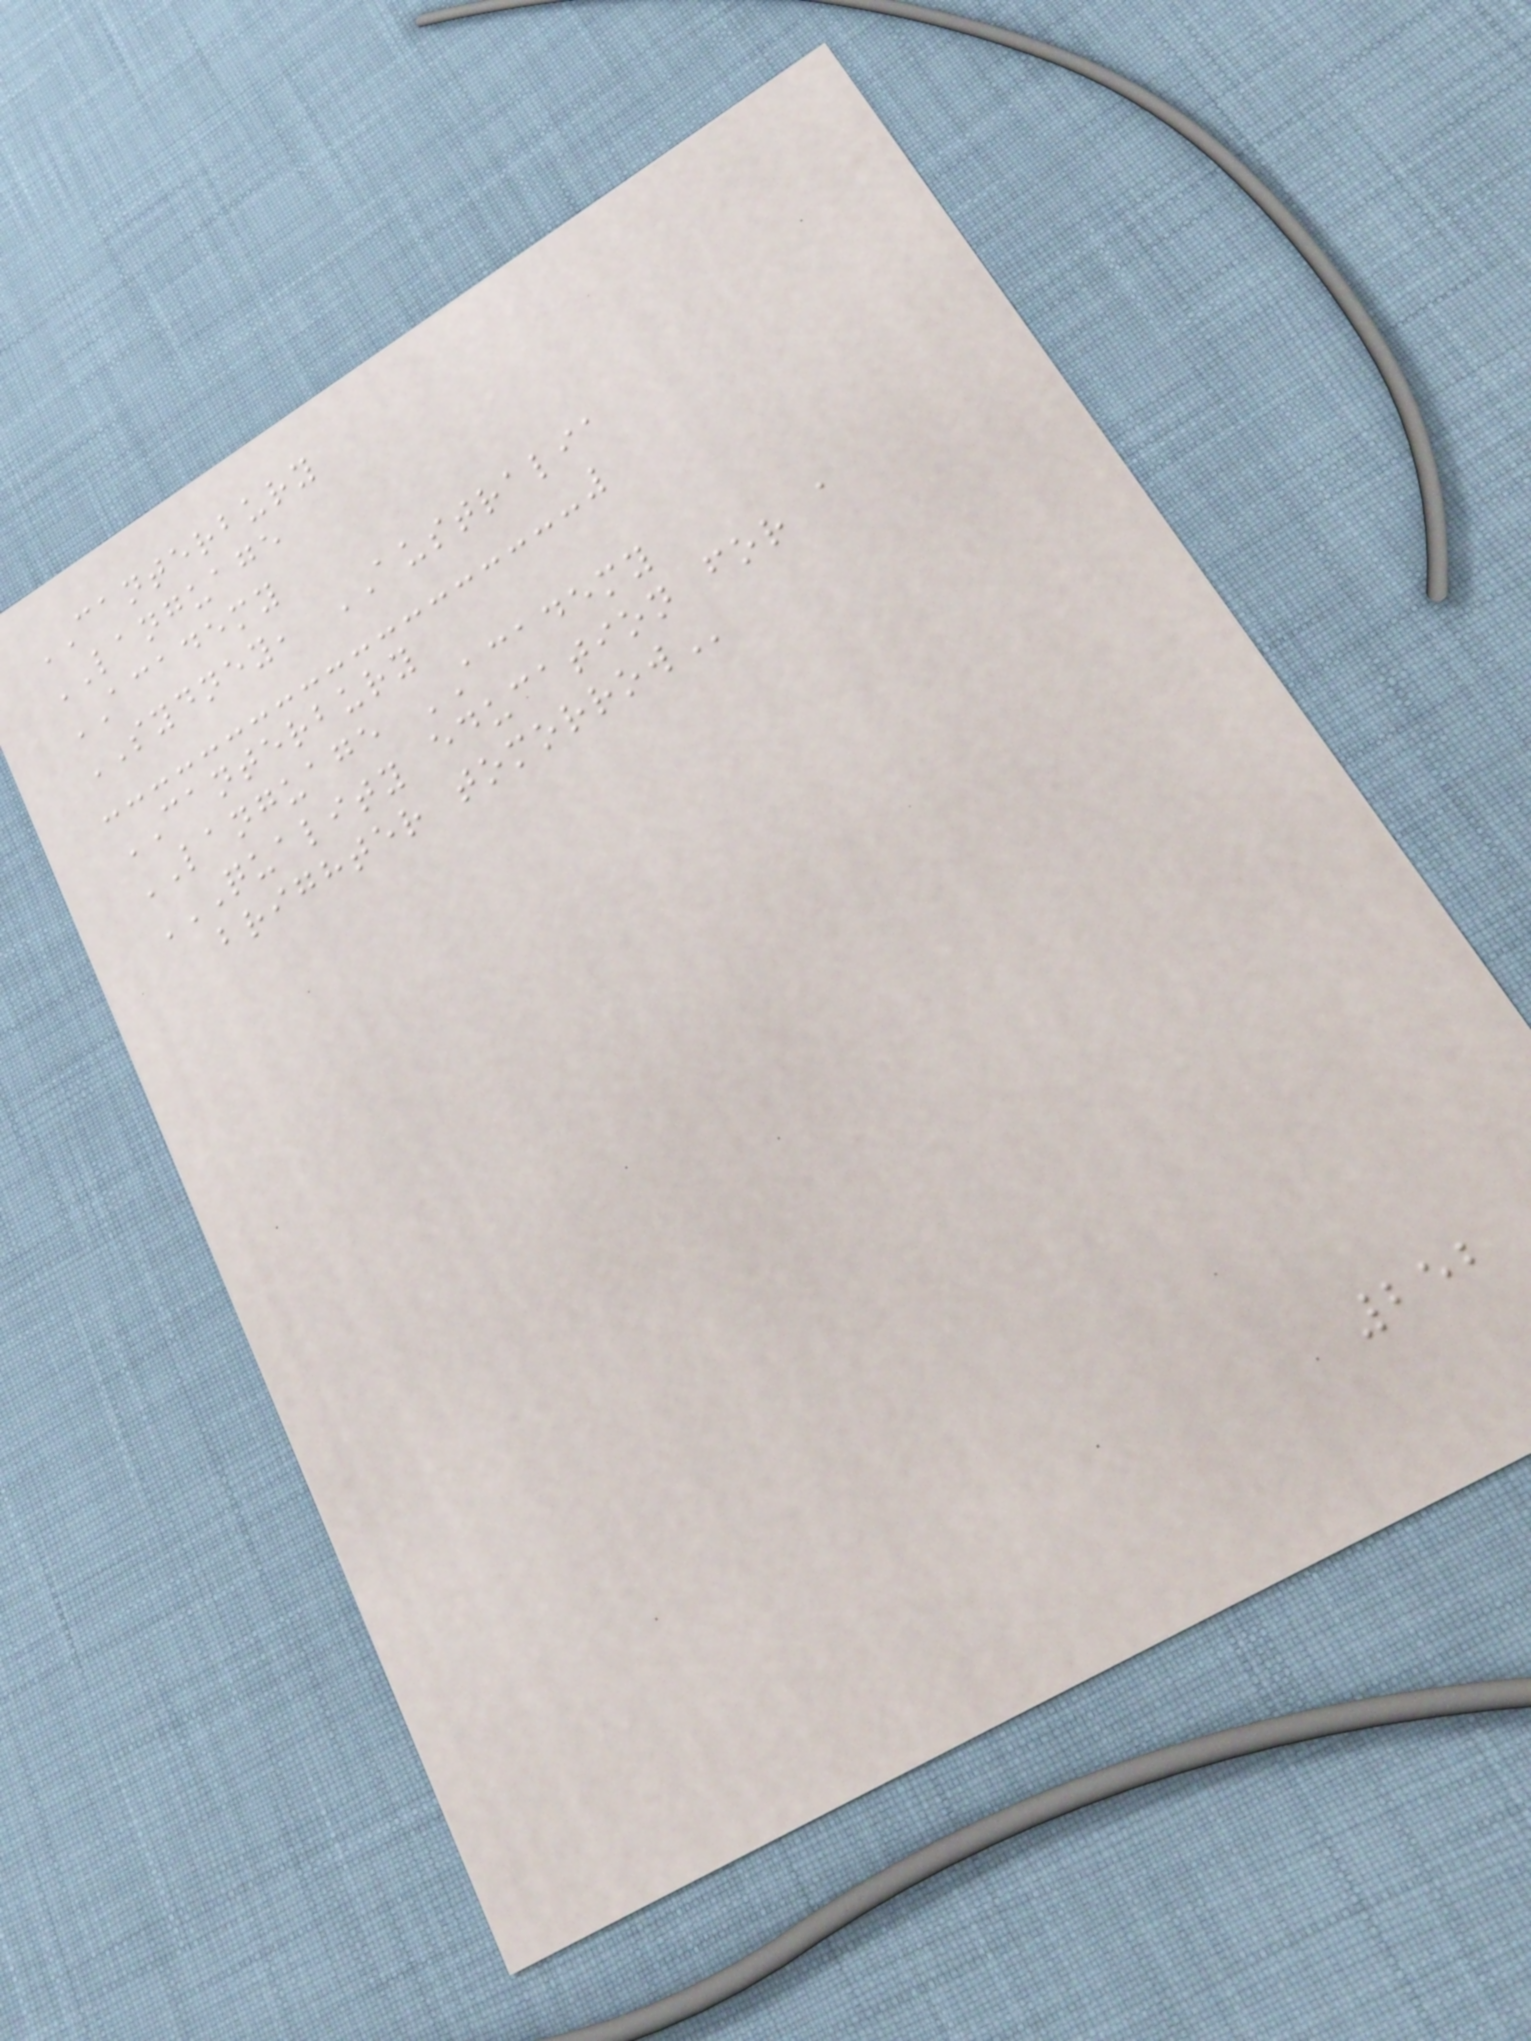CANTERBURY
LANGUAGE
ACADEMY
SYDNEY, AUSTRALIA
CANTERBURY
LANGUAGE ACADEMY
QUALITY EDUCATION FOR A
BRIGHTER TOMORROW
252
